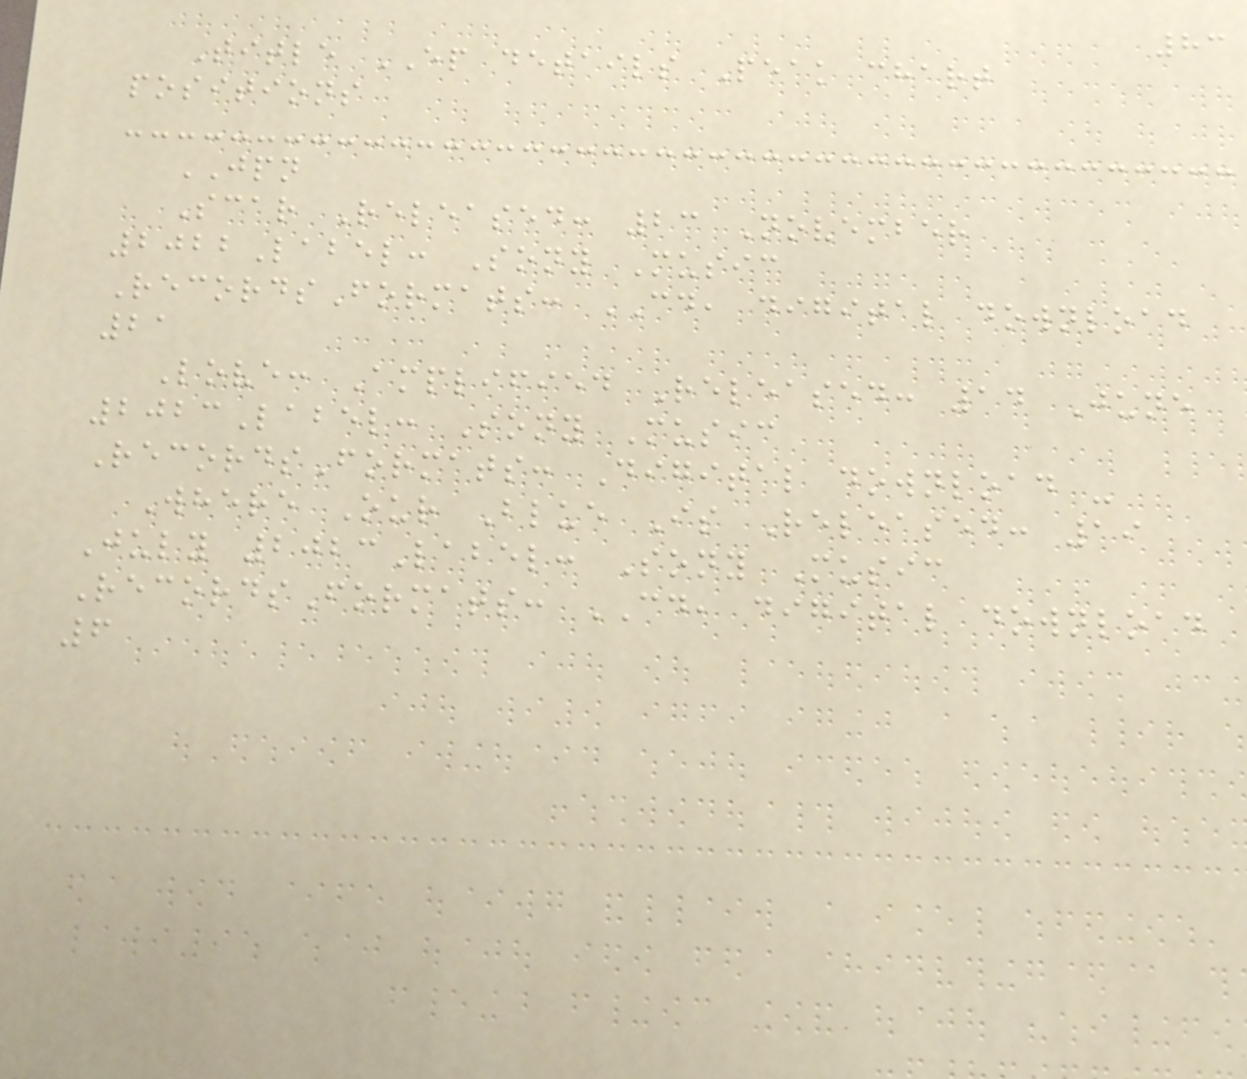83
Title EP details Peak chart
positions
JPN
Scar Released: 23 November
2022Label: Sony Music
RecordsFormats: CD, digital download
21
Love: Amplified Released: 14 June
2023Label: Sony Music
RecordsFormats: Digital download -
Where Our Blue Is Released: 19
July 2023Label: Sony Music
RecordsFormats: CD, digital download
6
